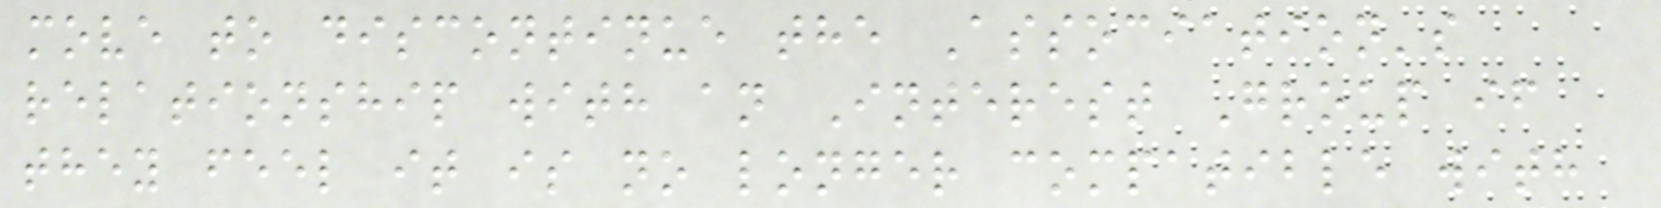move to discontinue the Association's
relationship with an Interest Group if
they feel it is no longer compatible with
